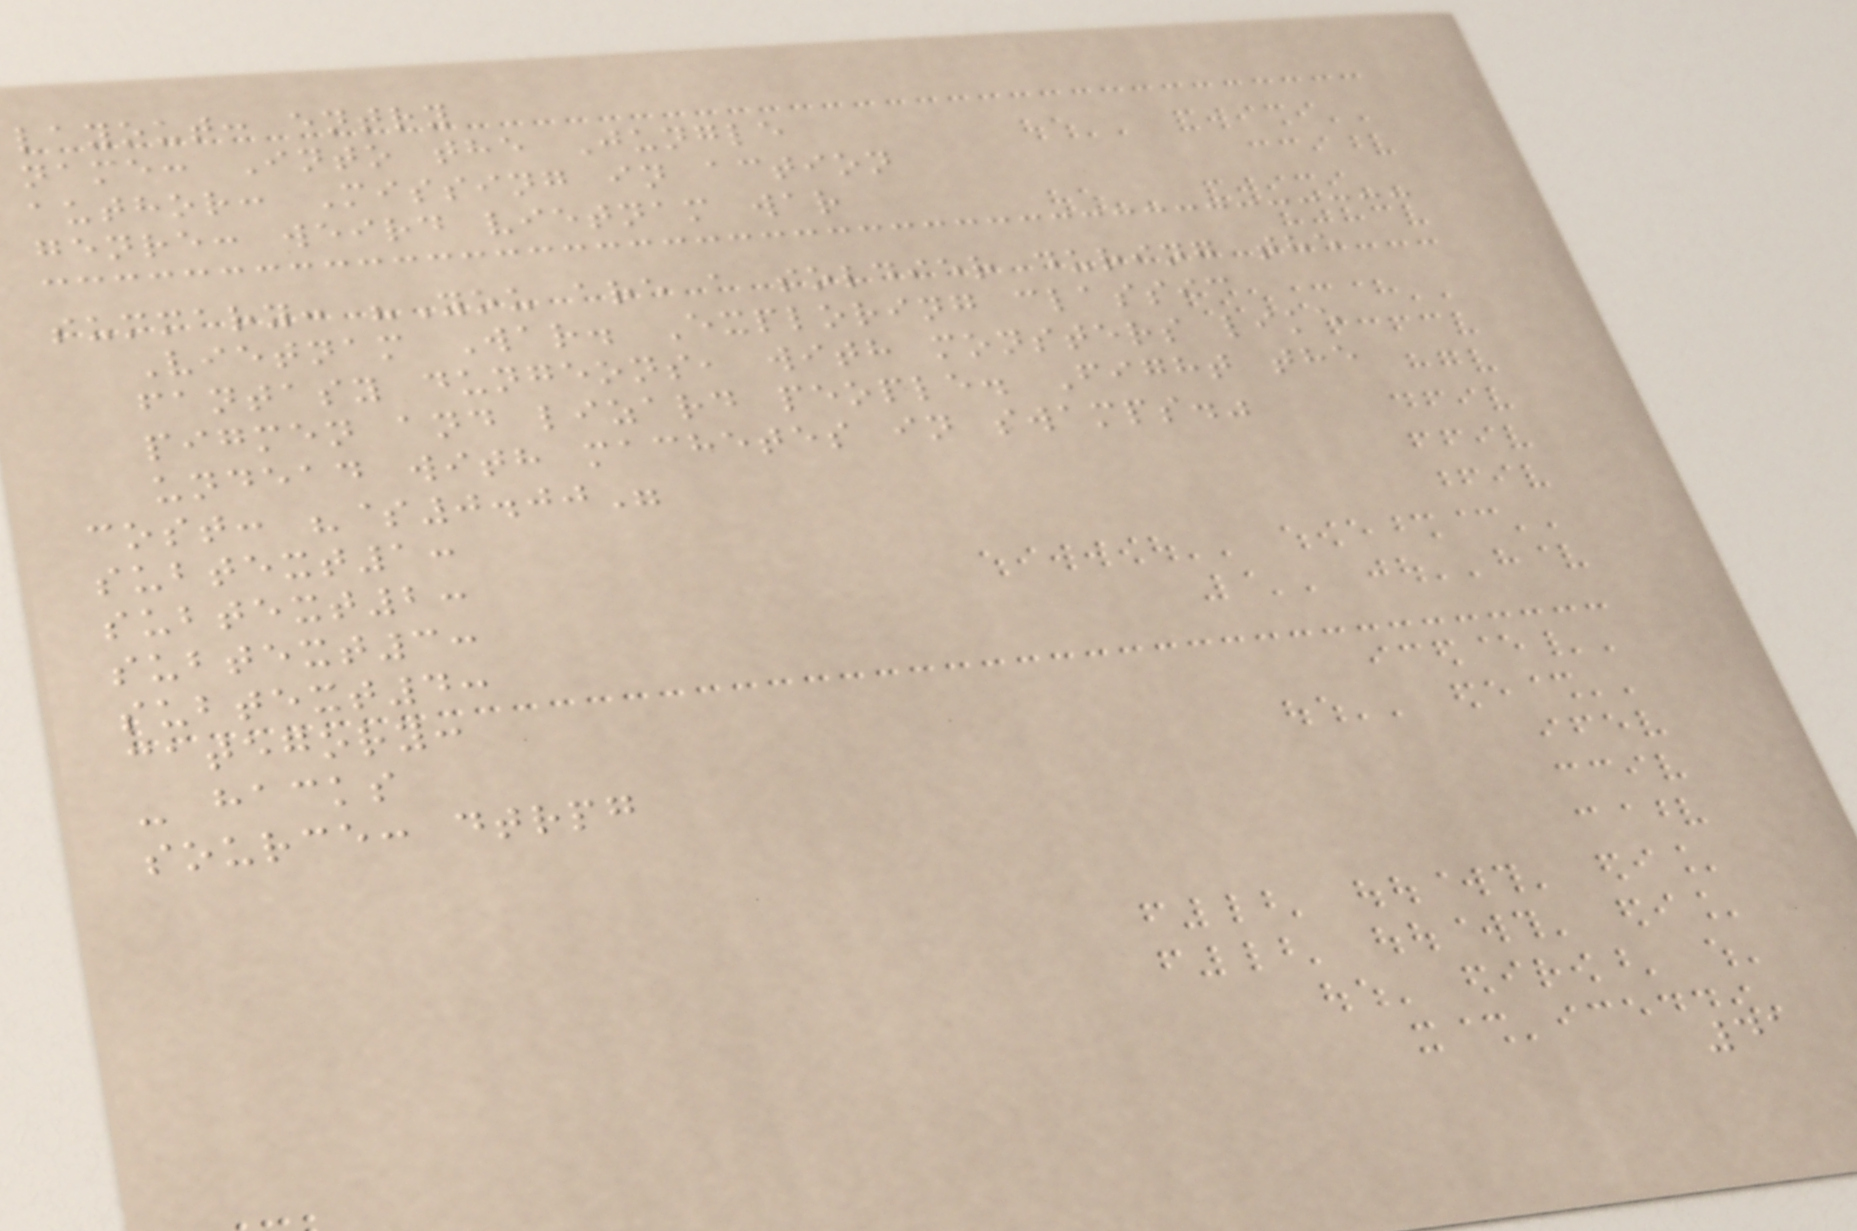layout: entry
name: Into the Jungle
author: Missing in action
genre: weird vietnam war
summary: "You are a soldier during the
Vietnam War. Exploring classic
fantasy dungeons, with monsters like
pigmen and lizard people. Fight the
undead with machetes in swamps."
cost: "$0.00"
subtext1:
subtext2:
subtext3:
subtext4:
category:
- hacks
source: dtrpg
41
